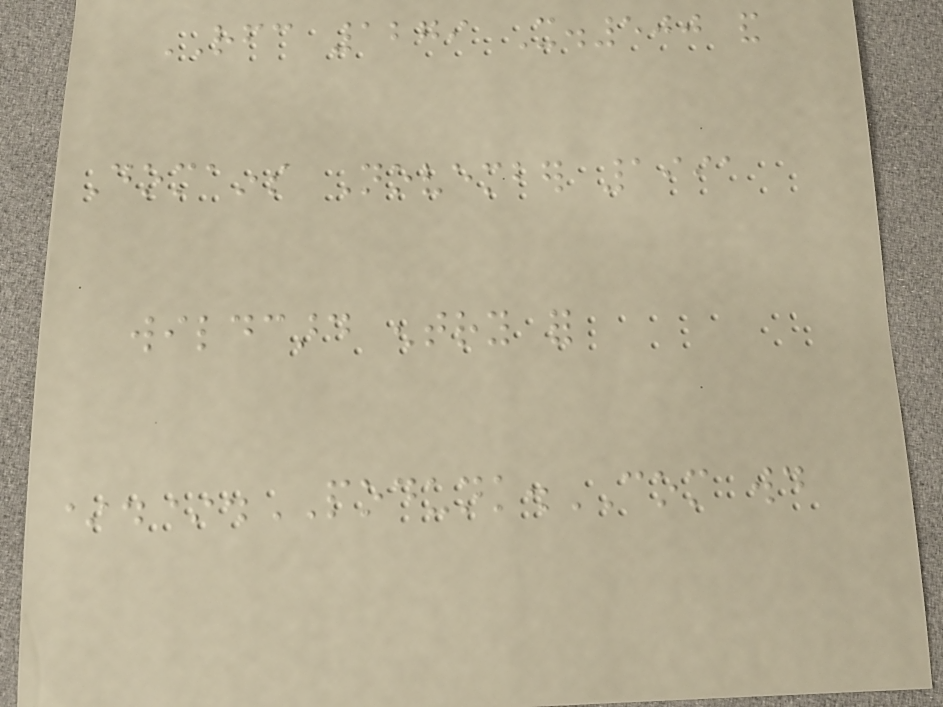RFC 1279 X.500 and
Domains November 1991
wildcard entry for
*.*.PODUNK.COM would
